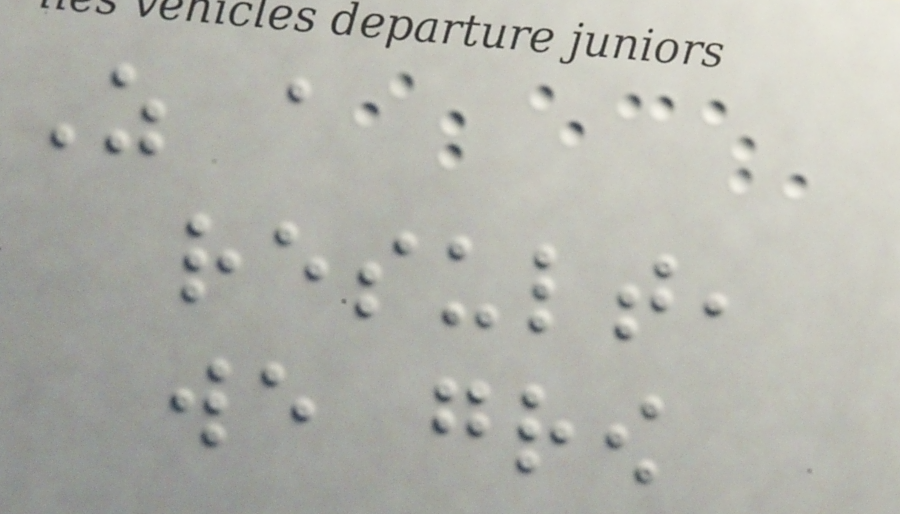As a
result,
we grow
